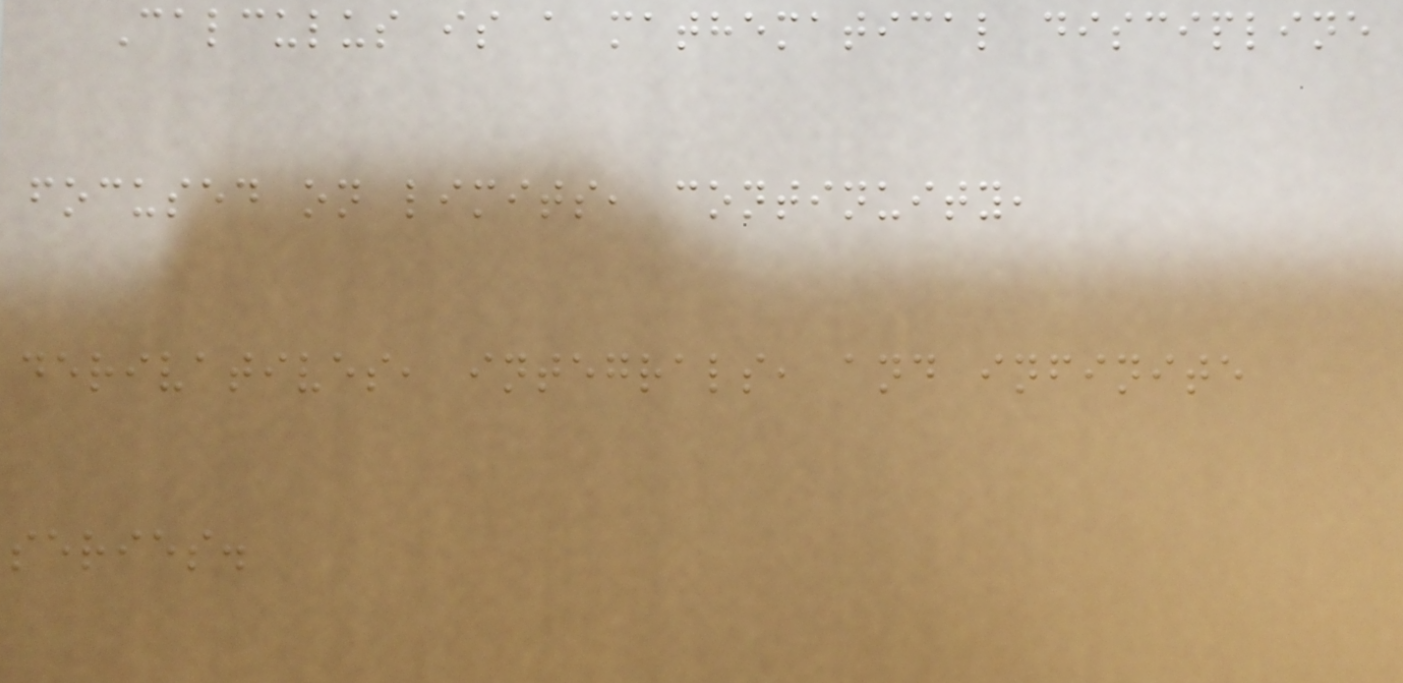Calculus is a mathematical discipline
focused on limits, continuity,
derivatives, integrals, and infinite
series.
